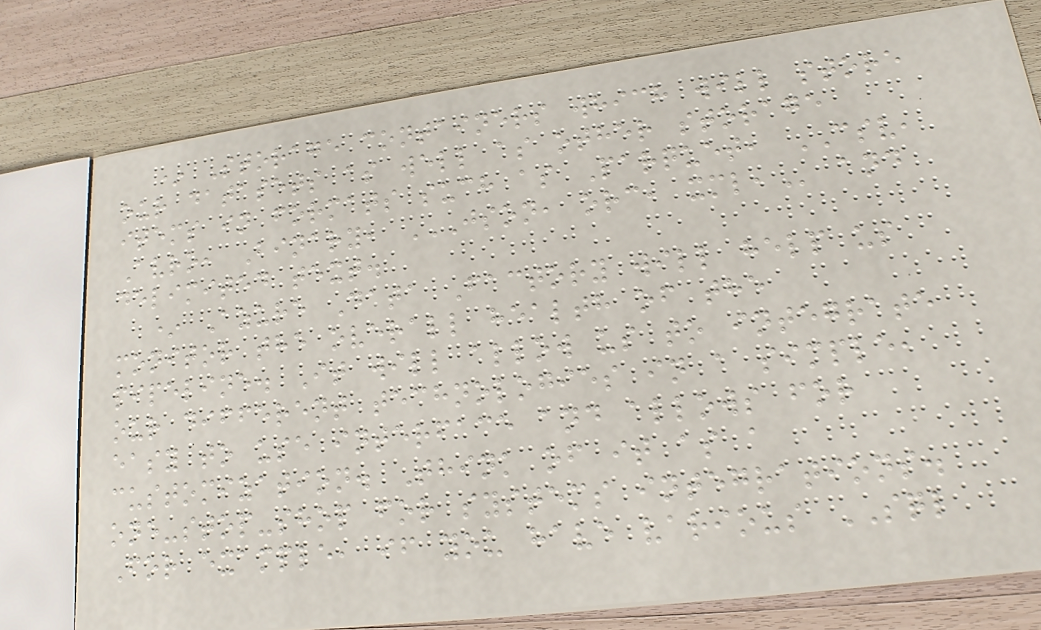* Storage containers which will store
our datasets as well as other storage
items in formats such as Parquet, CSV,
Avro, Binary, JSON, ORC, XML, and
delimited text.
* Azure Data Factory will help us
monitor the overall health of the
pipeline. It will allow us to integrate
our different technologies in a simple,
easy to use interface and allows for
customization. Think of it as a
one-stop-shop for systems integrations.
For example, if you have various SQL
